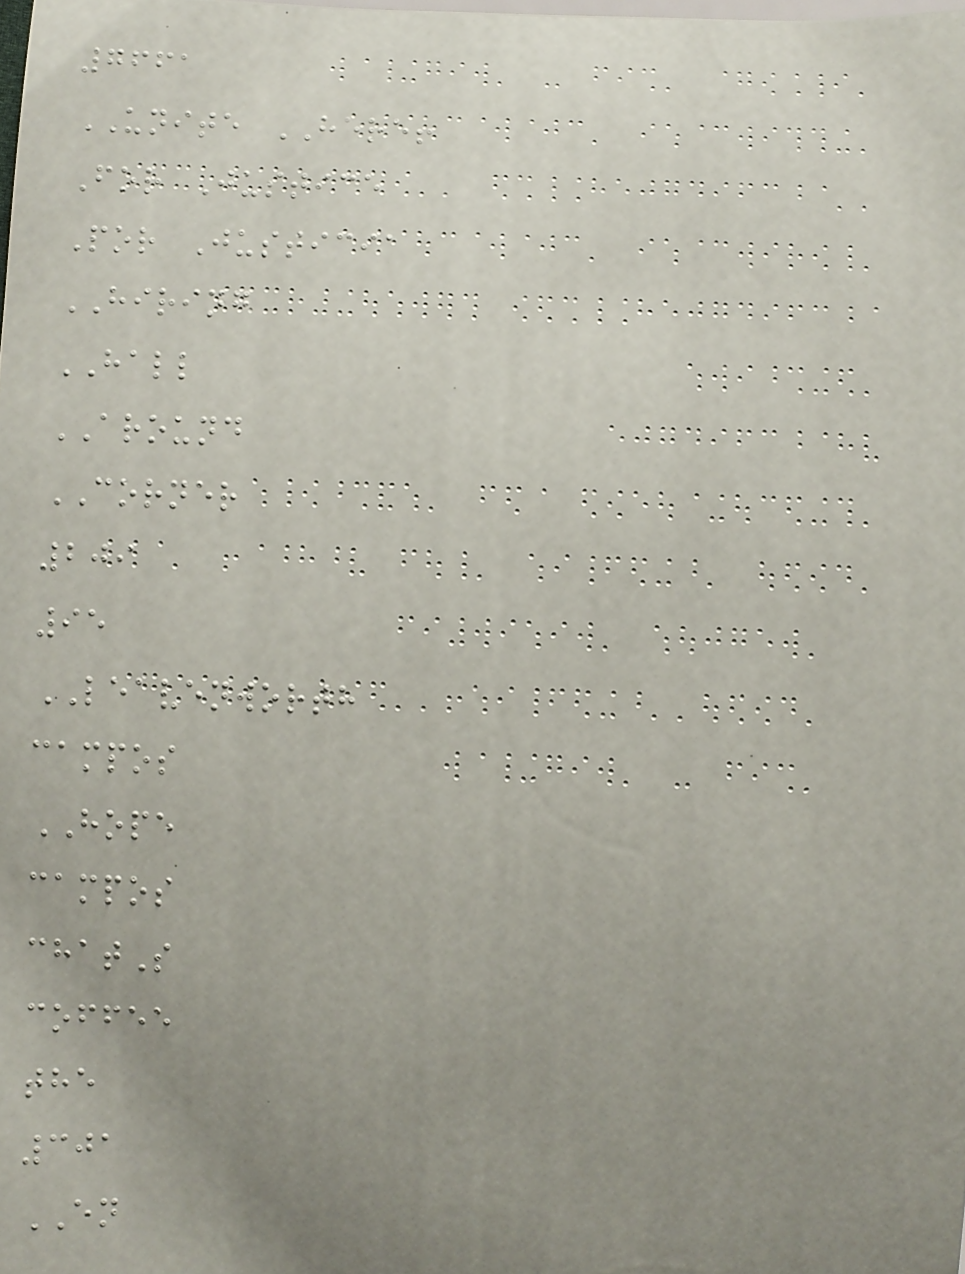7661
UNITE HERE!
For Justice
Por Justicia
HIRING
HALL
AROUND
CORNER
209
95
LEAVENWORTH
campos
HOPE
campos
chatS
coffee
the
301
EN
